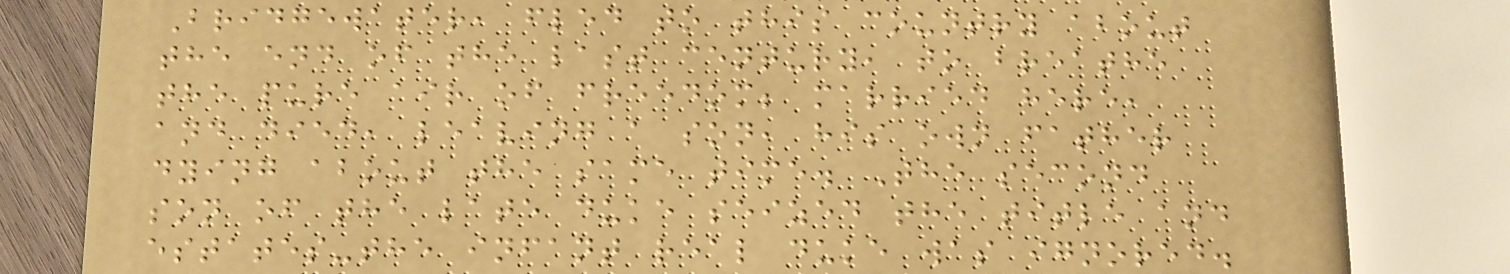Bridgewater, fled to this country about
the end of the last century, to breathe
the pure air of freedom; married here,
and died, leaving a son, his own father
dying about the same time. The second
son of the late duke seized the title and
estates-the infant real duke was ignored.
